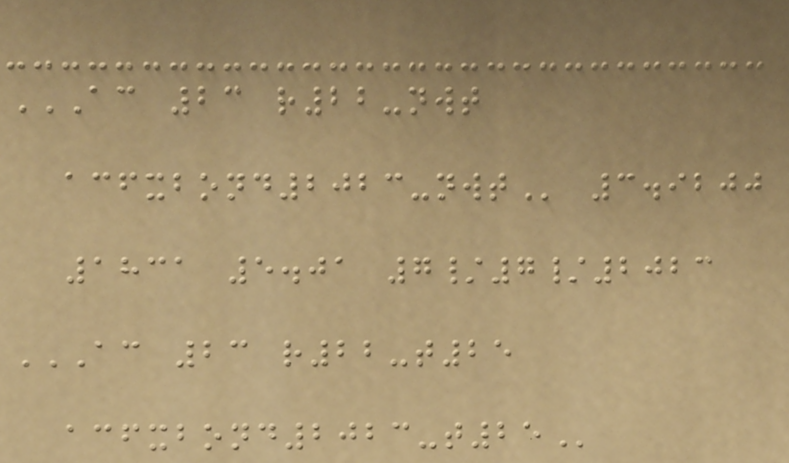AC 23 R22-NWT
ACFXBOND2023-NWT 3.9200
1831 5.01 7/7/2023
AC 23 R22-T25
ACFXBOND2023-T25
